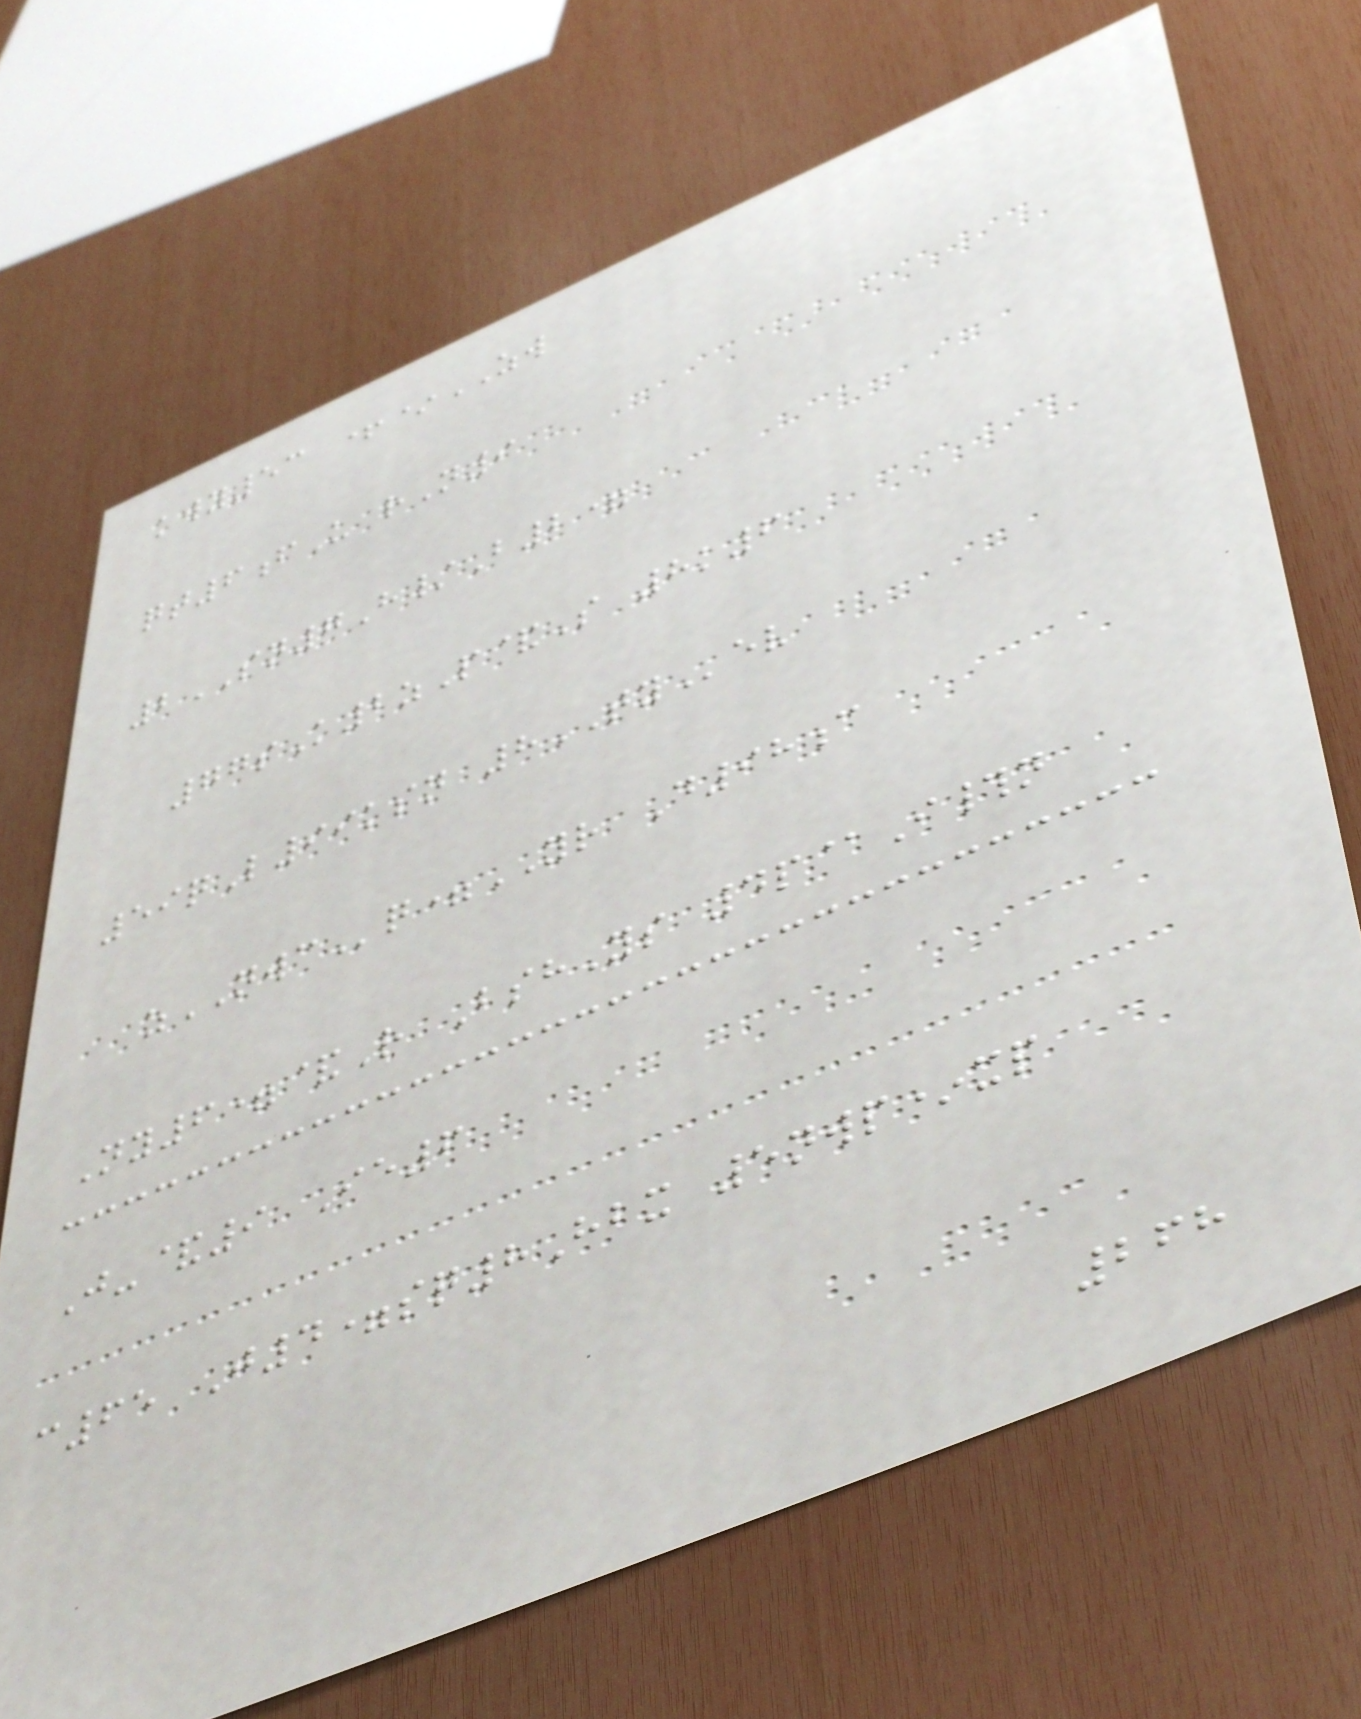kwy53 +*ZW
qt6fU rN9
2SN7H/B2=
77sK2zP&S 8k6
59qL99ksn 8TYev
zNWCq=YR D98c
Ny6=&R BshYs 4p@I#n
J-&9 Ie6
c65 J4=sq8Hbx 5nwp*xp
268
